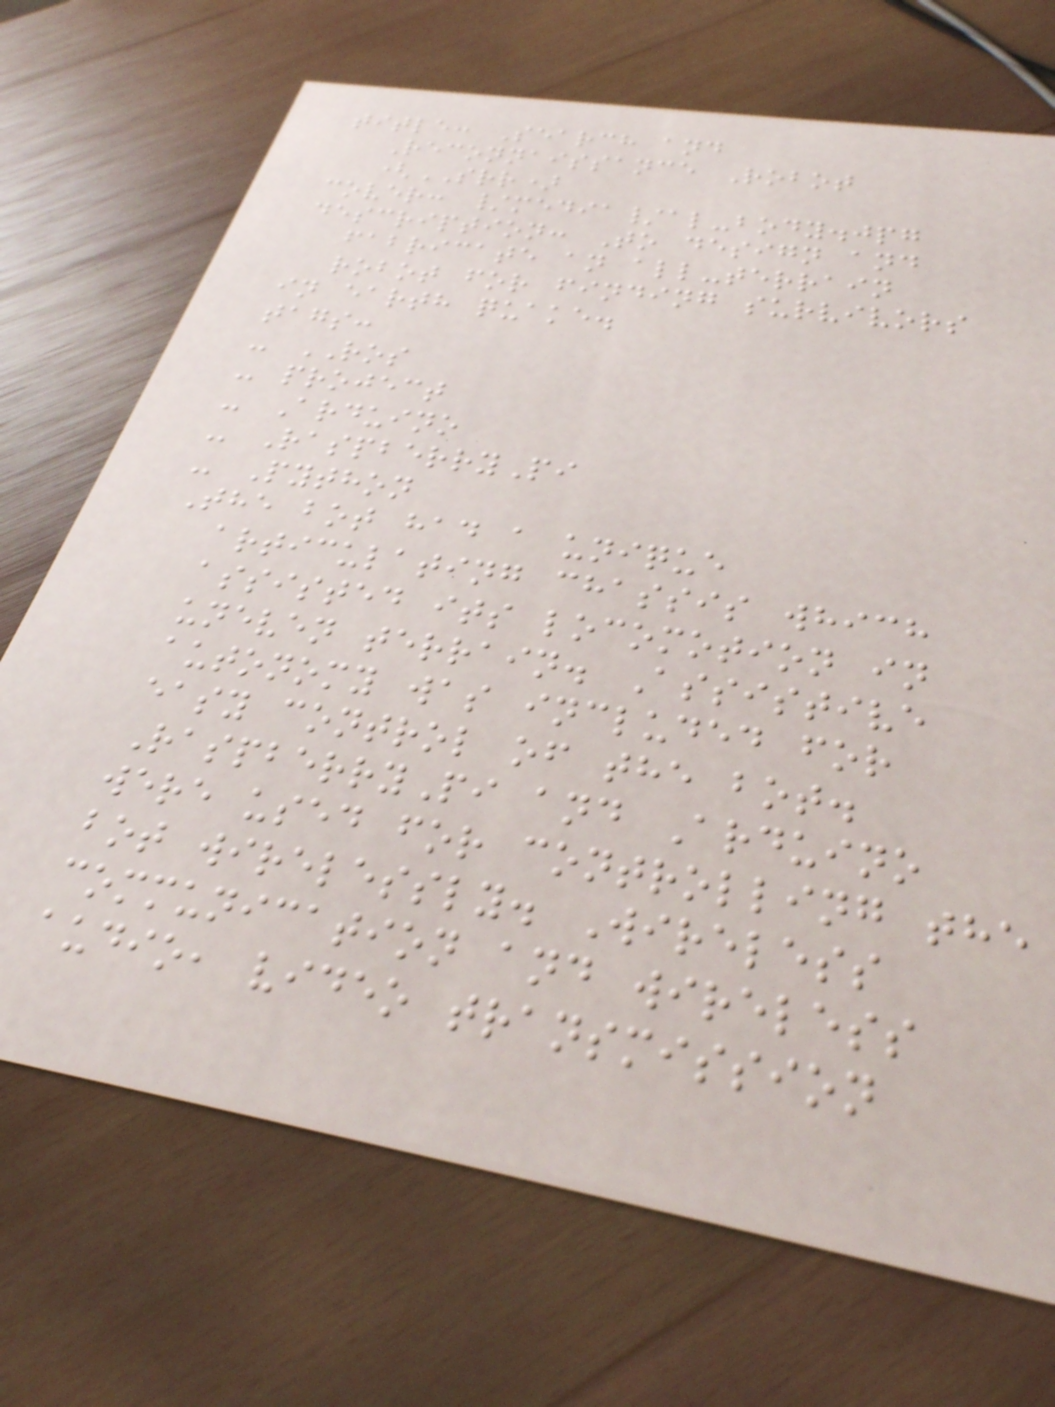title: Search and
Reconnaissance Robot
(SRR)
cover: /media/al-body.jpg
description: To design and
fabricate an all-terrain
robot for finding survivors
in earth quake.
tags:
- ROS
- project
- Arduino
- RaspberryPi
- Python
The bot had a unique
articulating chassis which
assisted its locomotion in
uneven terrain. Assistive
autonomy was included for
easy control of the bot.
RaspberryPi and Arduino
were used for controlling the
bot wirelessly. Wireless
communication and wireless
audio, video transmission
